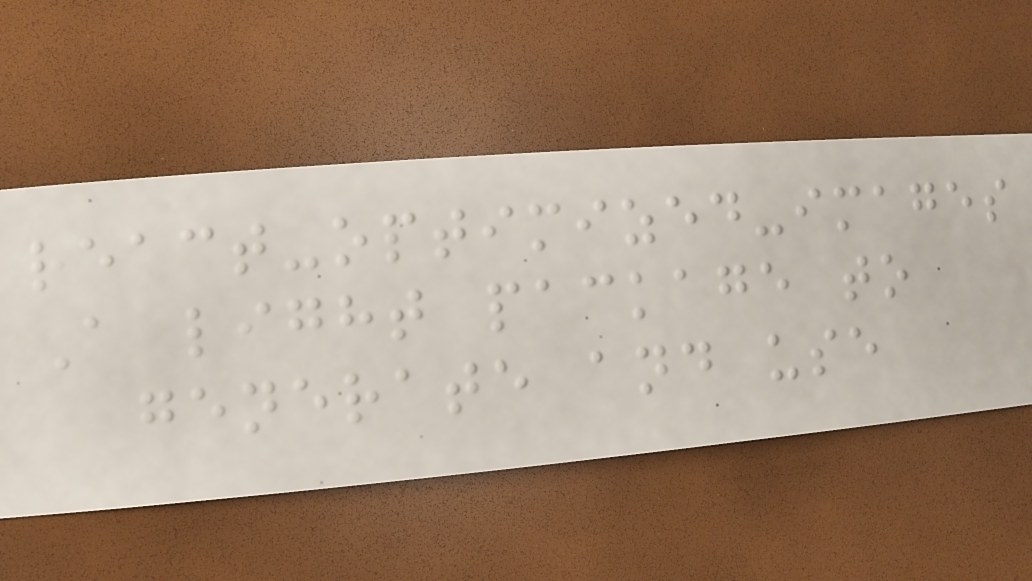react-optimized-images
A light package to
generate and use
